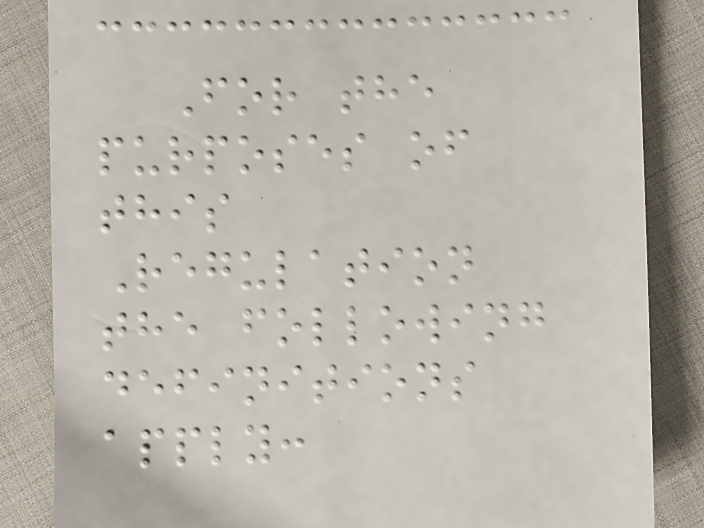For the
purposes of
this
Regulation
the following
definitions
apply:
